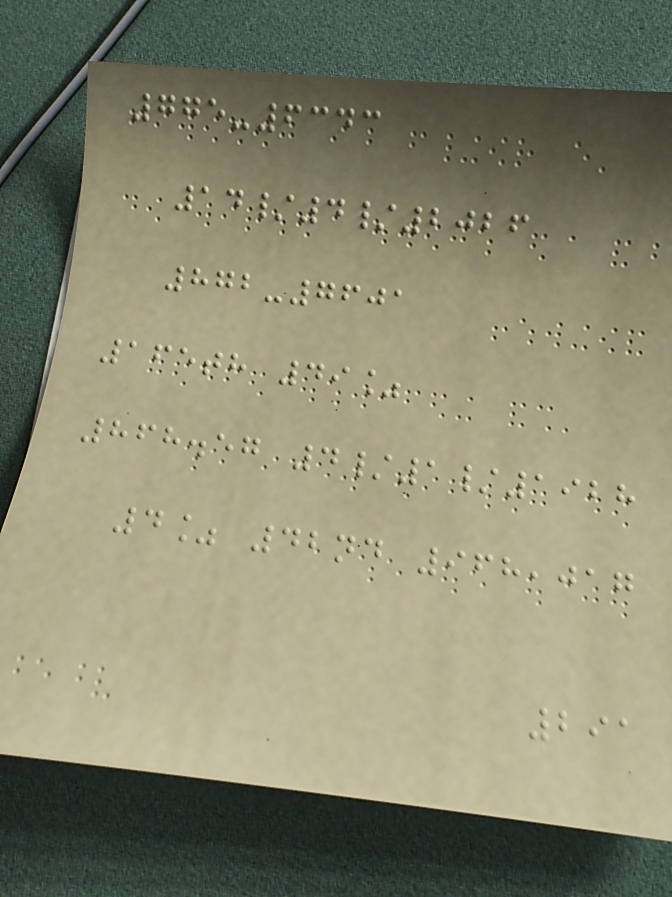775-6343
14/4/2026
872-7601
165th 49%
868.57 4/1/1928
4% 42nd 968,017
291
